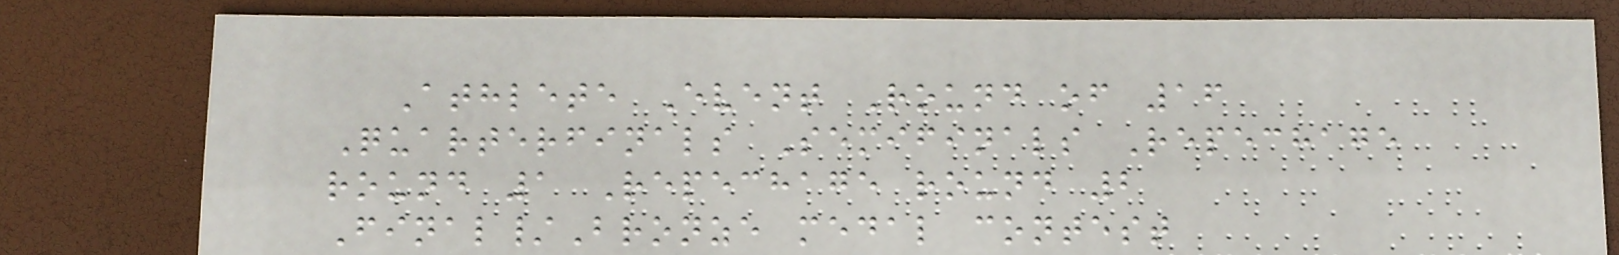Athlete Event Round of 16
Quarterfinals Semifinals Repechage
round 1 Repechage round 2
Final/Bronze medal contest
